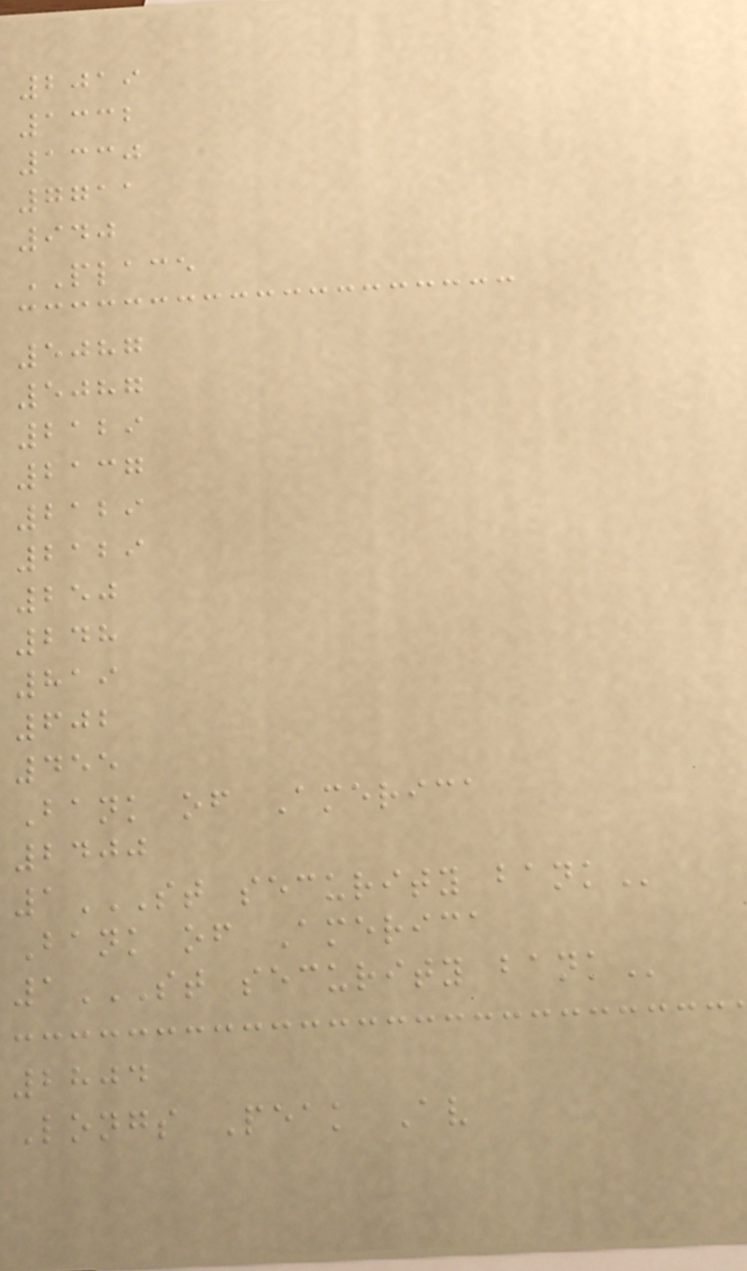2019
1332
1330
7711
940
PLACE
5087
5087
2129
2137
2129
2129
250
248
819
602
455
Bank of America
2400
1ST SECURITY BANK
Bank of America
1ST SECURITY BANK
2804
Longs Peak Av
